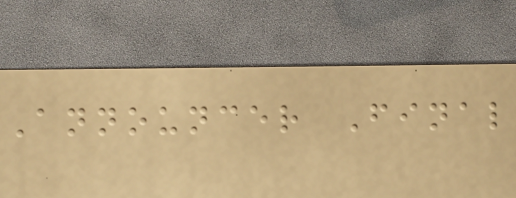Announcer Final
